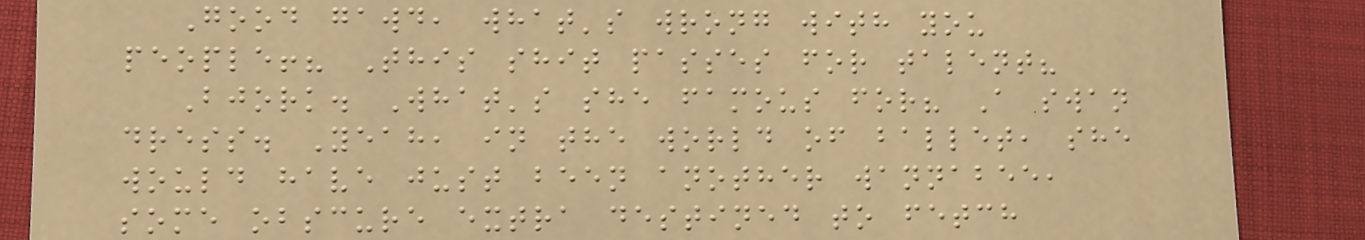Good gawd, what's wrong with you
people!? This shit passes for talent?
Bjork. What's she famous for? A swan
dress. Yeah, in the world of ballet, she
would have just been another wannabee,
some obscure extra destined to fetch
